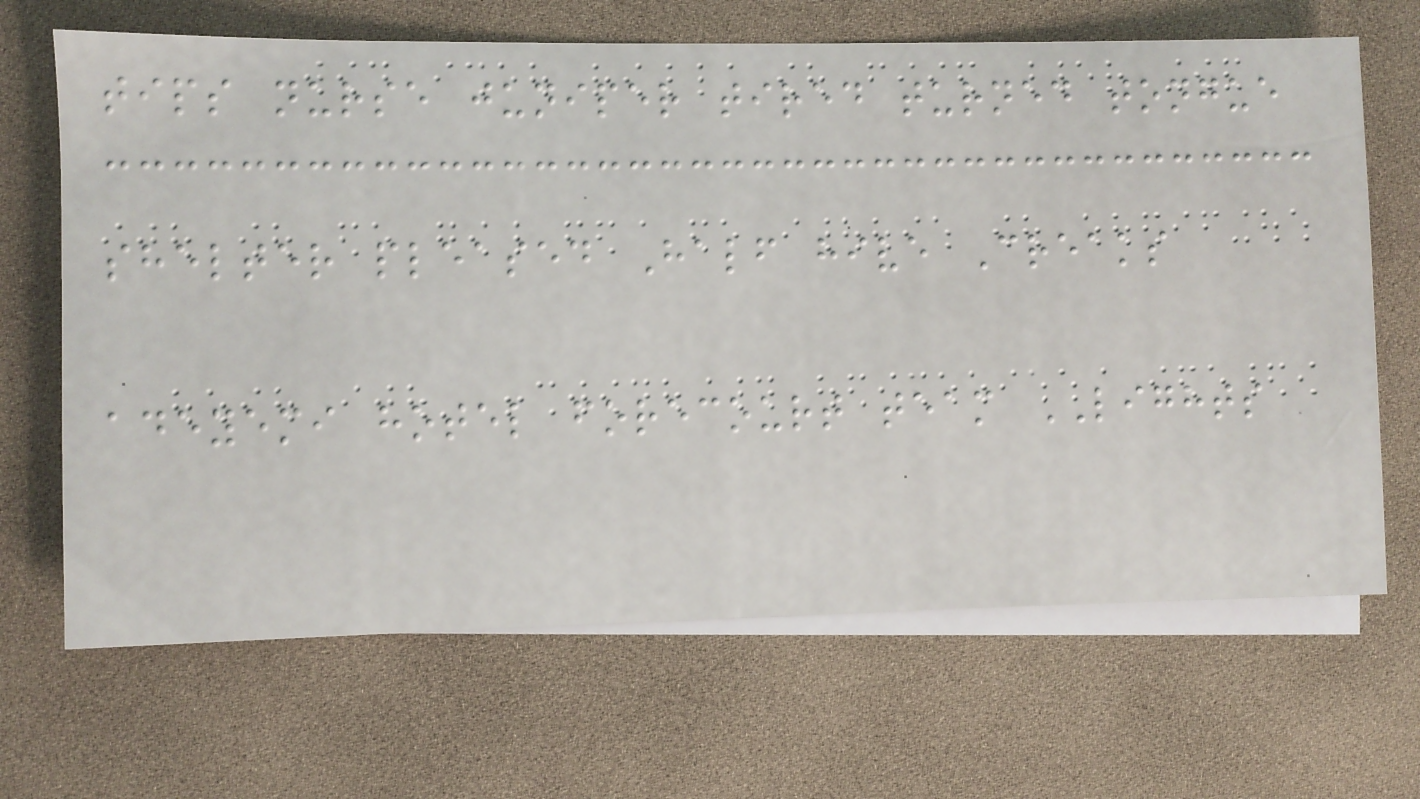tips nurse juniper tired turned tongue
shelter pleased Half hive Creaks
adeyemi hotel forecourt team LIGHTS
